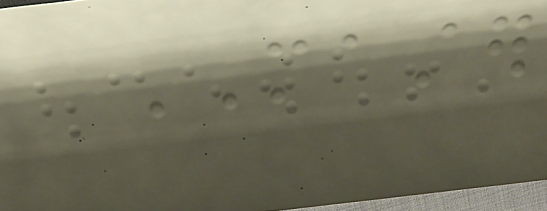MASTER
